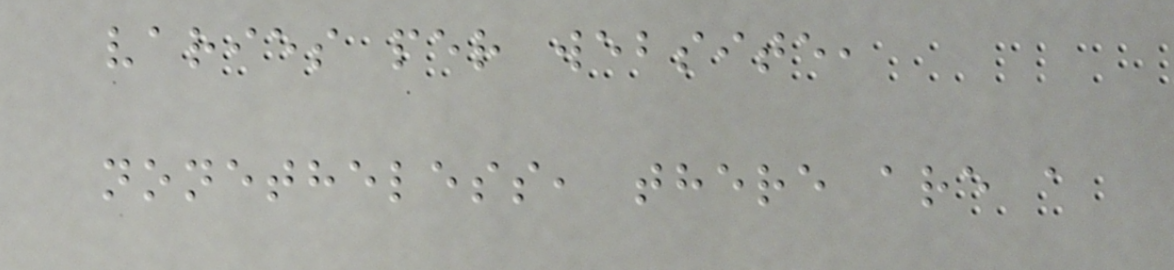varies per website,
nonetheless, there are a
